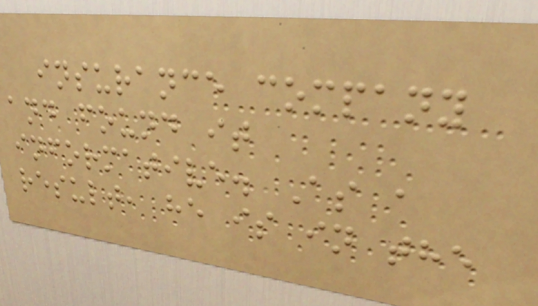insurance company
and found it
informative. As a
result, he is in the
